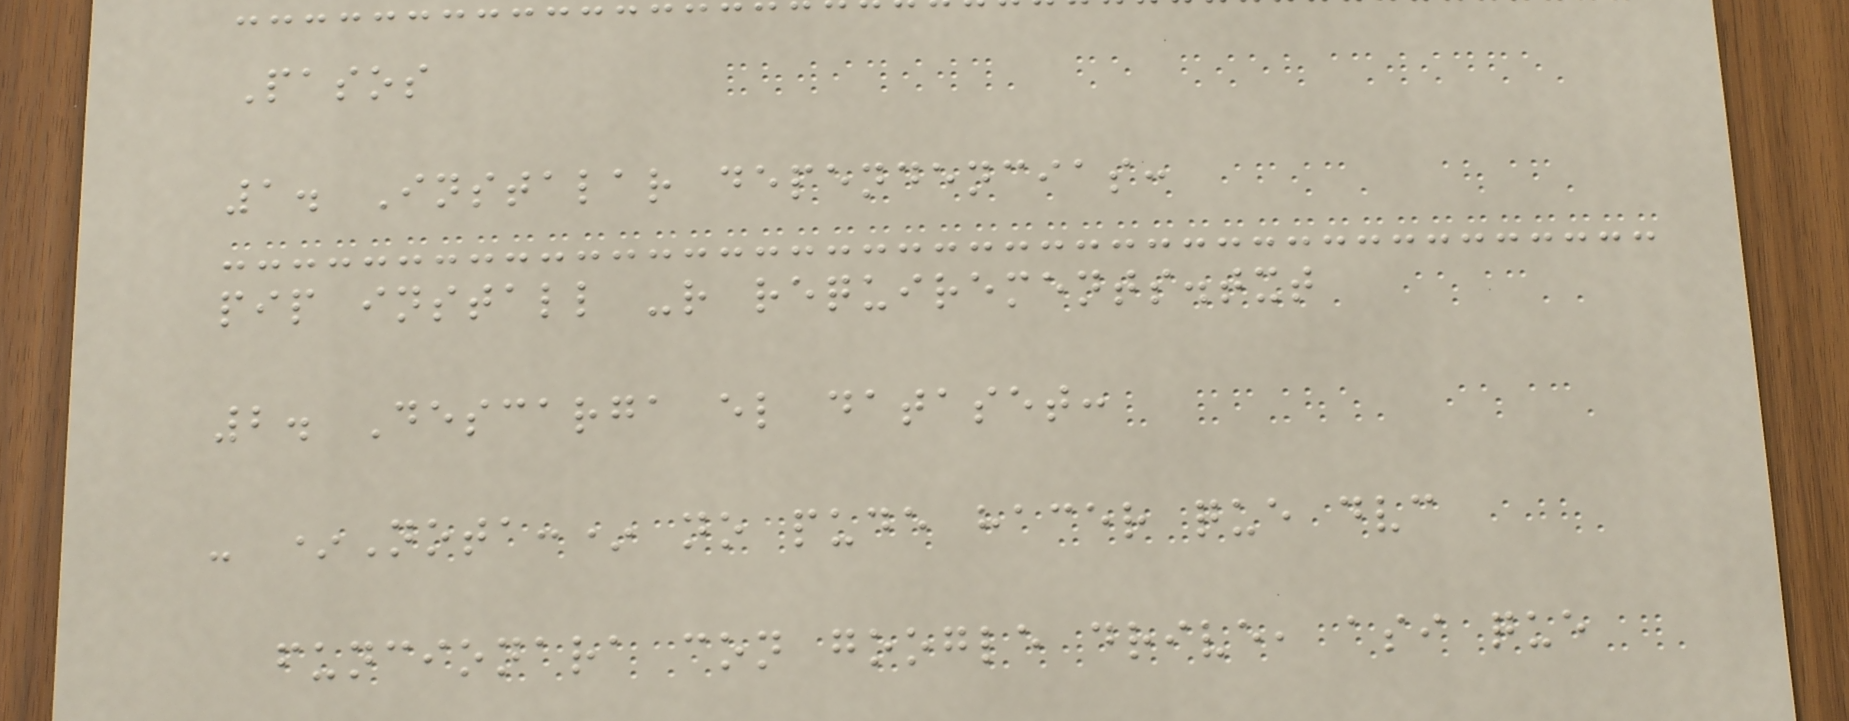Pasos
1. Instalar dependencias:
pip install -r requirements.txt
2. Descarga el dataset:
- *Nota:* no pude hacer que dvc
funcionara con google drive, asi que
